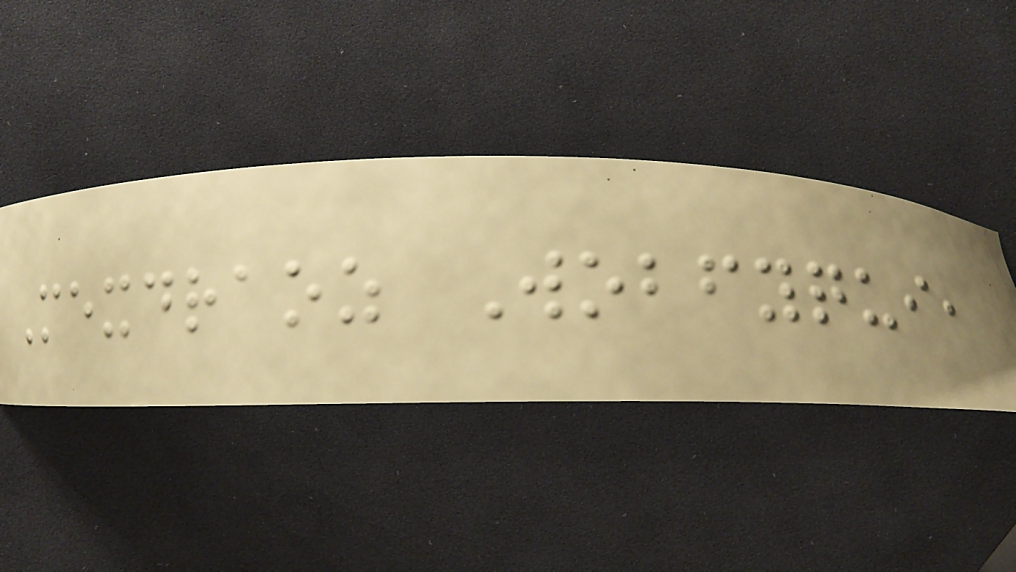Mexdraoz Wobfyqui,
